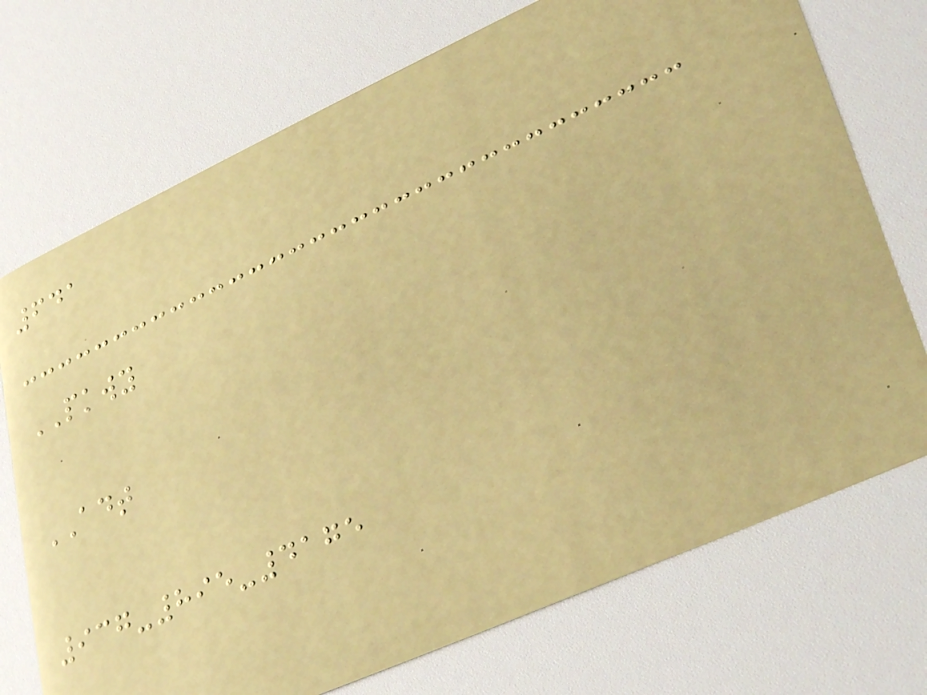641
PKWY
ADT
937-895-4175
